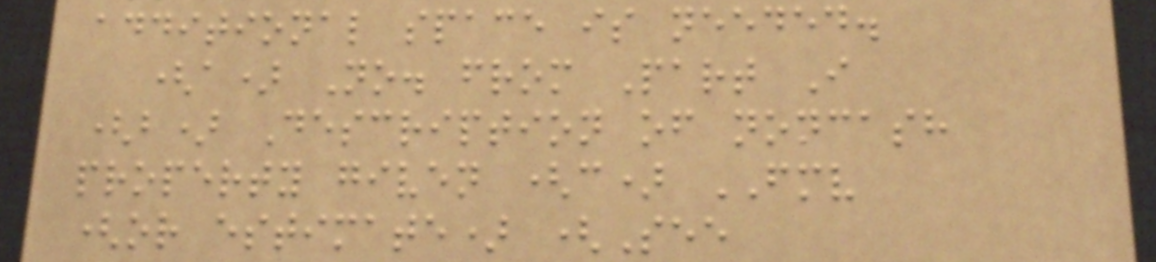additional space is needed.
(a) No. from Part I
(b) Description of noncash
property given (c) FMV
(or estimate) (See
